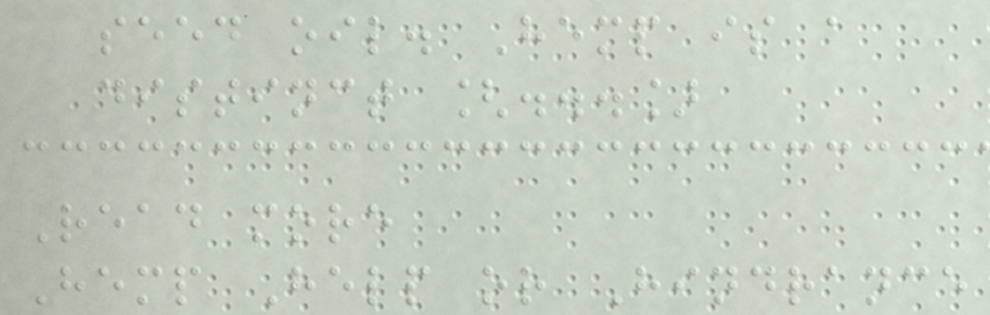seed oil. Hemp is a
distinct [...]
Read more
Hemp Help or Hindrance
